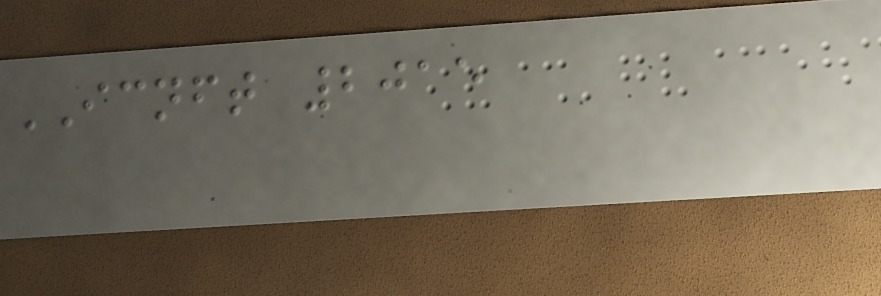ICNFT 2015
